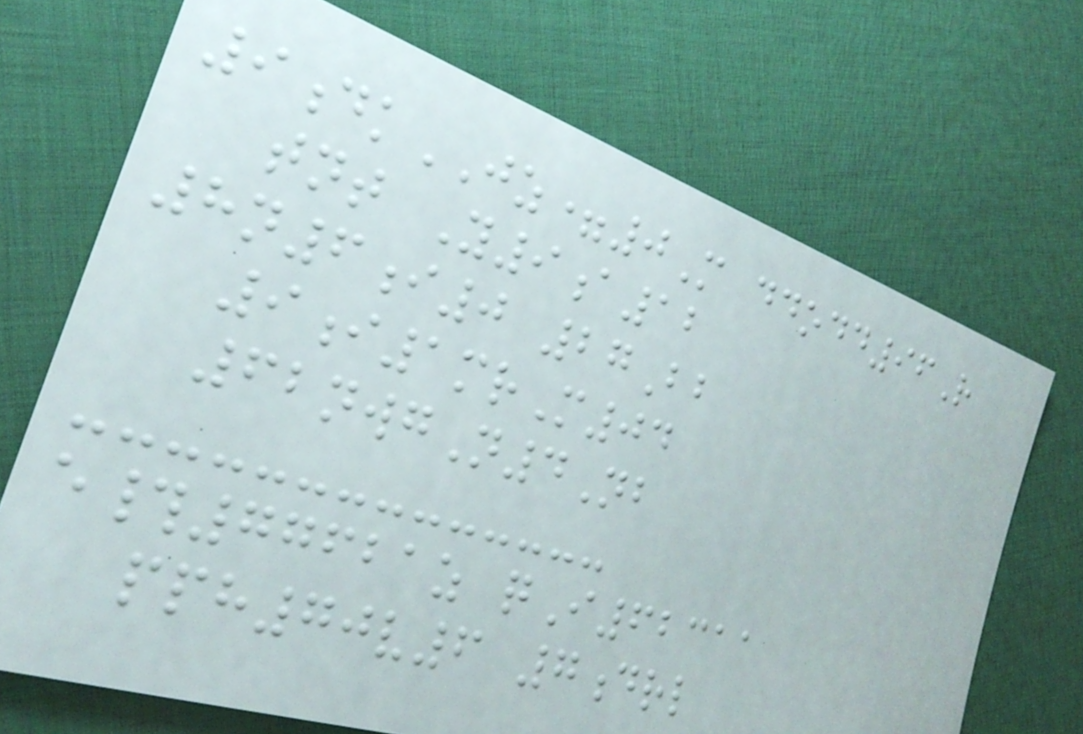9dkJZ=0M ddodd96R
tnt Y9a12
8n6i0 27Bb
9i1mrM04
62nwgN4Nb
e#77621z qI62311
pph70v6 7drl
